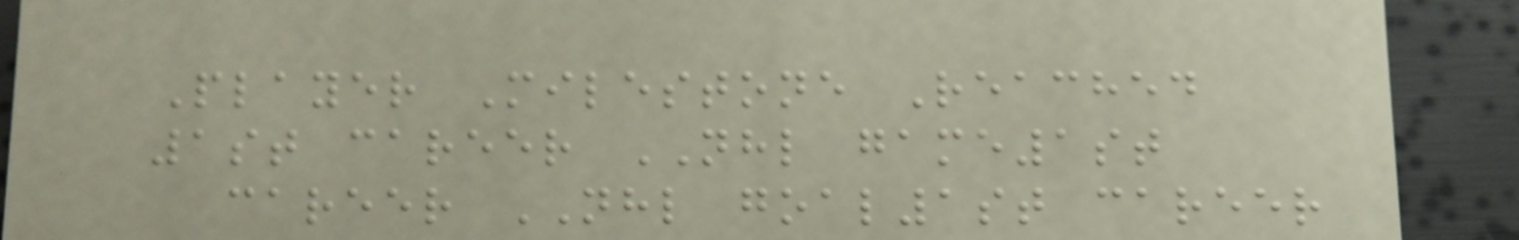Player Milestone Reached
1st career NHL game1st
career NHL goal1st career
